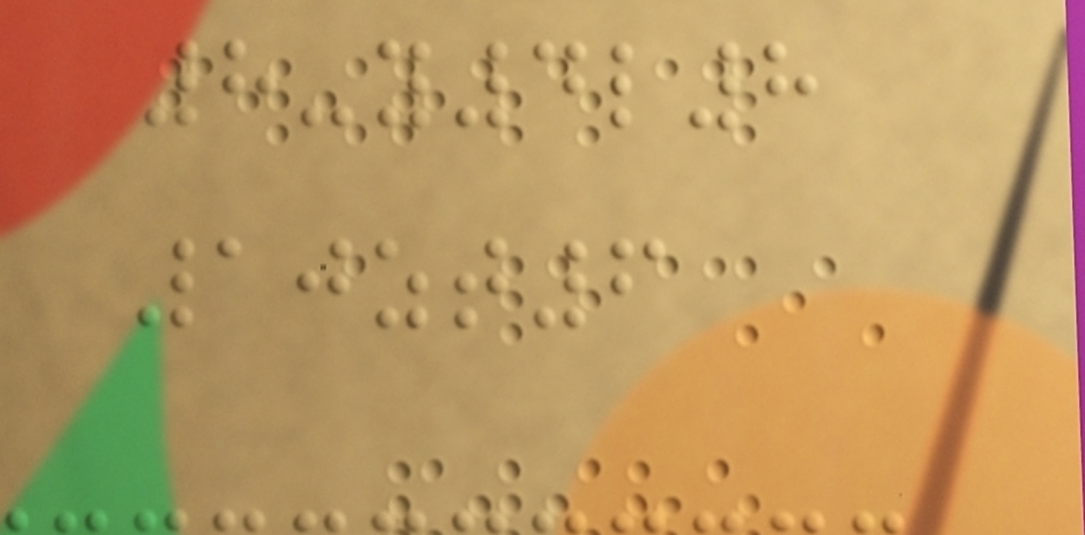8-y4l8
10zt6
